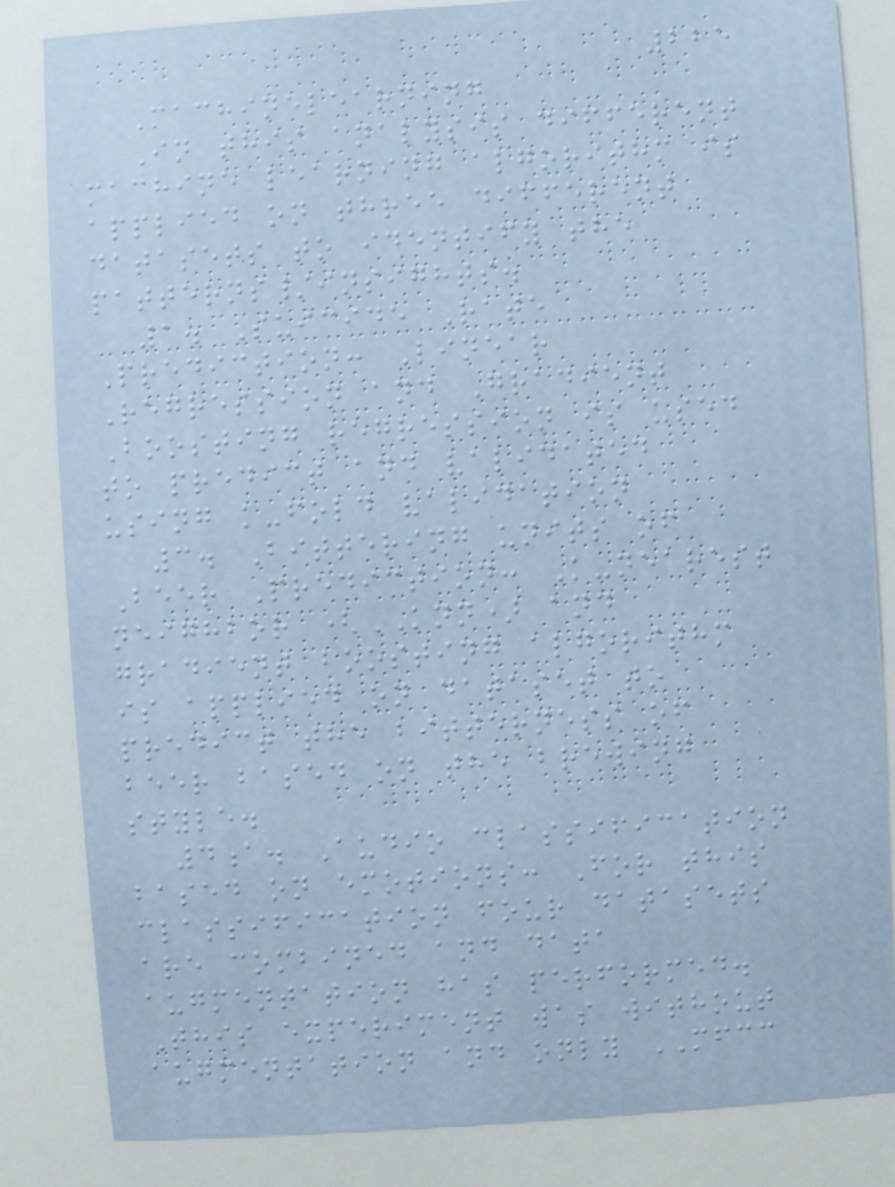225
Machinelearning
In this analysis different
machine learning algorithm is
applied on three different
datasets to identify the
patterns/insights.
1. Suicide Rate
Prediction: Linear
Regression and Gradient
Boosting regression is used
to predict and validated
using k-fold validation
3. Bittering units of
Beer Prediction: K-nearest
neighbor (KNN) and
gradient boosting algorithm
is applied on dataset to
predict the bitterness of
beer based on the brewing
style.
4a. Audio classification
based on emotions: For this
classification four datasets
are combined and data
augmentation has performed.
This experiment was without
augmentation and only MFCC
